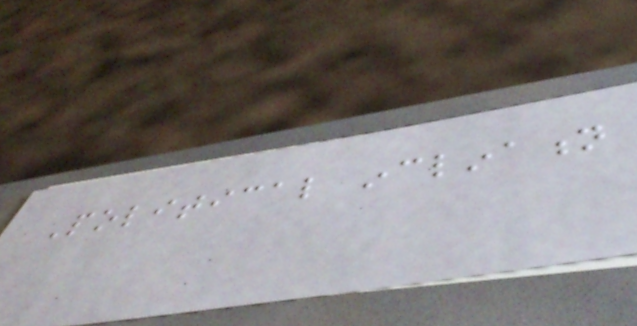Political inclination
